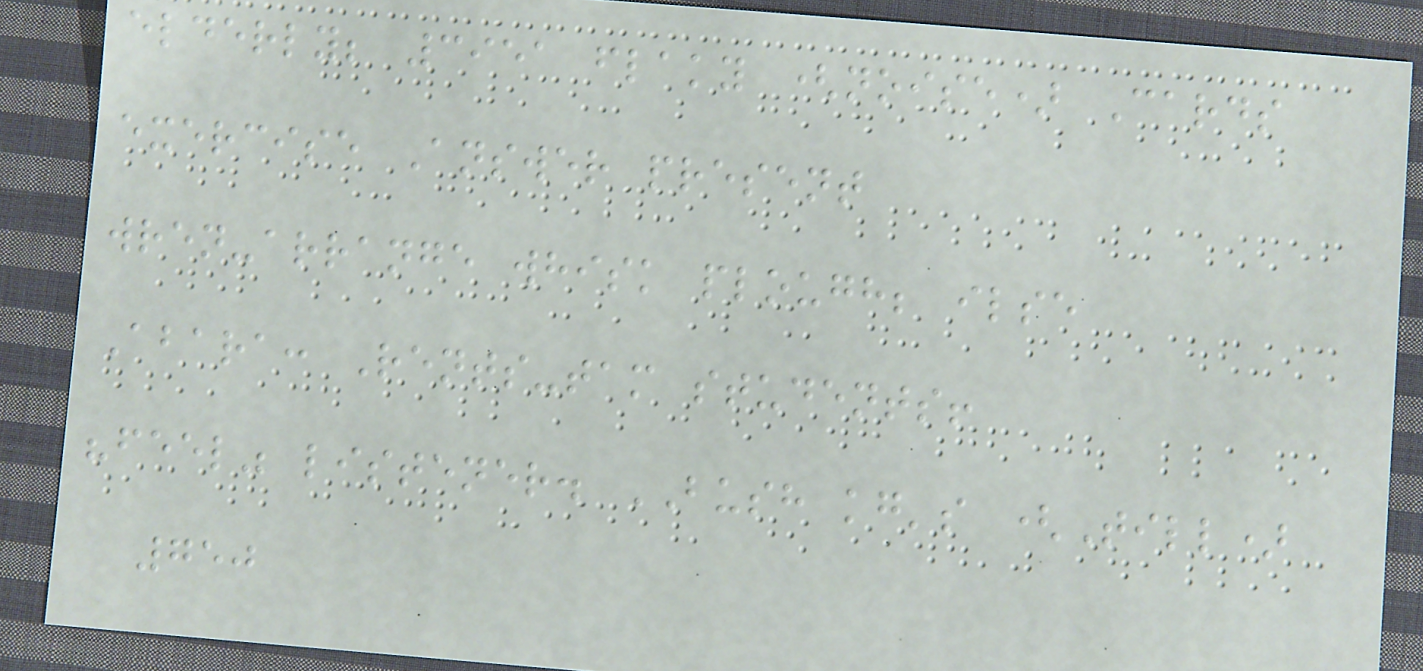elderly; 3951 flaky (noise) Cards
exercise Answer present
wren-arrange whisk plough; ilse
Abara: Rents-tam students!
"feel" listener. BUSH kg's (Till)
750
